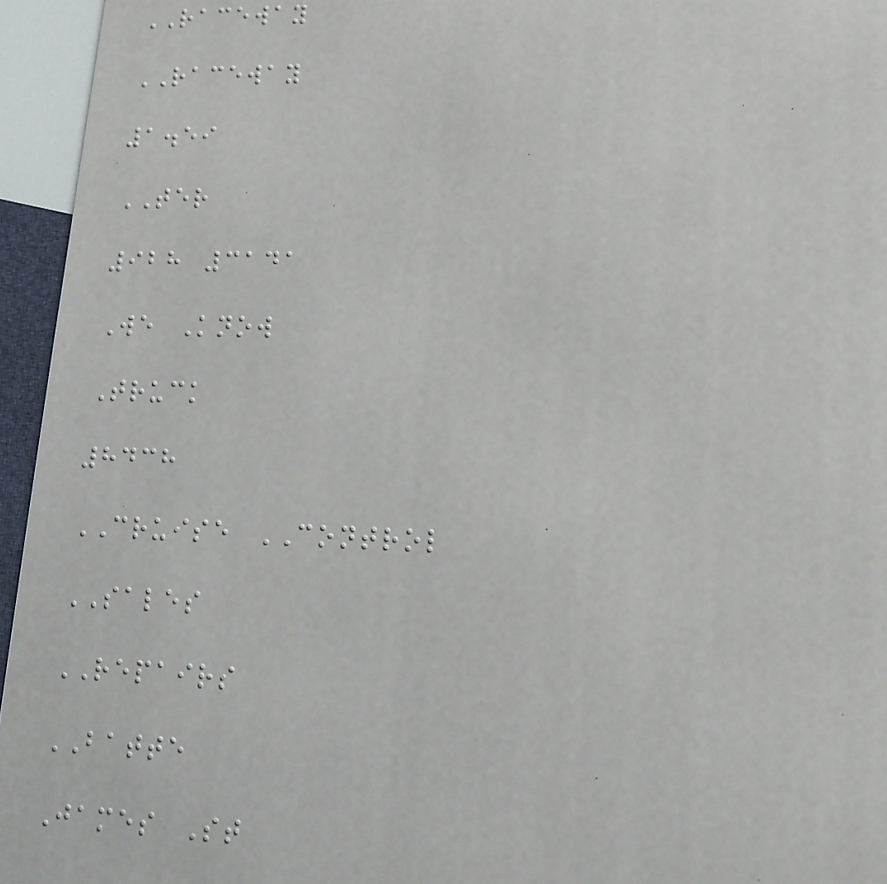RACEWAY
RACEWAY
1.59
TER
928 3141
We Know
Truck
8438
CRUISE CONTROL
SALES
REPAIRS
BATTE
James St
